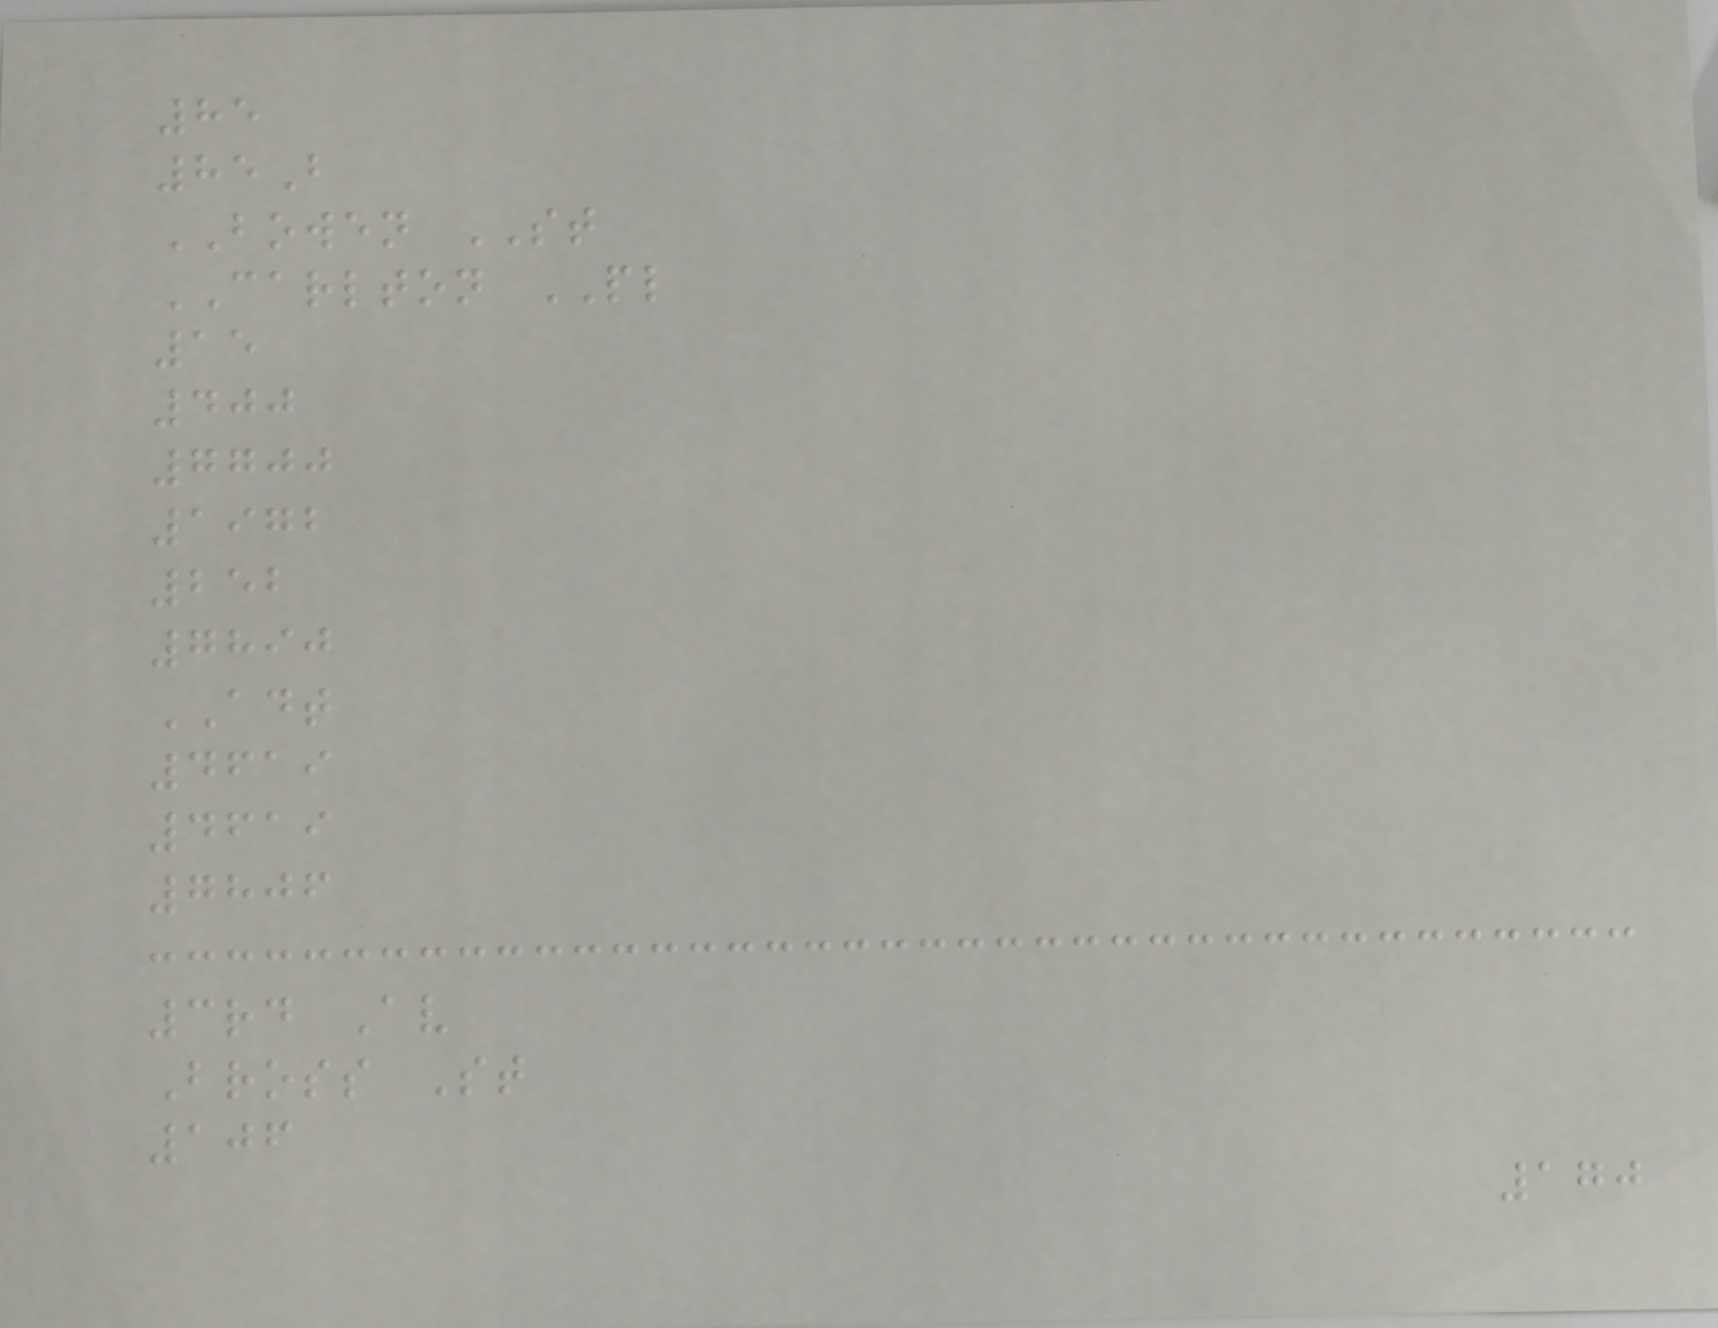85
85B
BOWEN ST
CARLTON PL
15
400
7700
1972
252
7890
ADT
4619
4619
7806
3rd Av
Bross St
106
170
